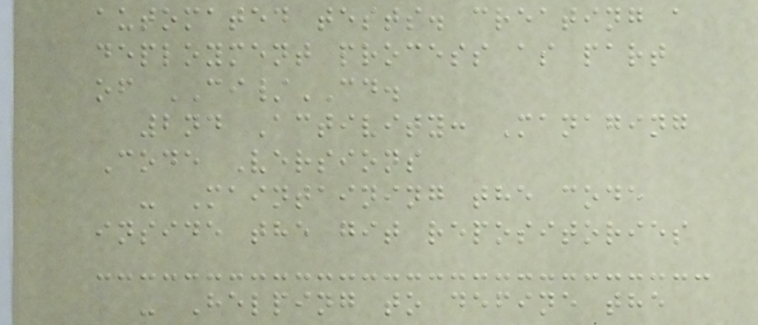automated tests. creating a
deployment process as part
of CI/CD.
2nd Activity: Managing
Code Versions
- Maintaining the code
inside the git repositories
- Helping to define the
